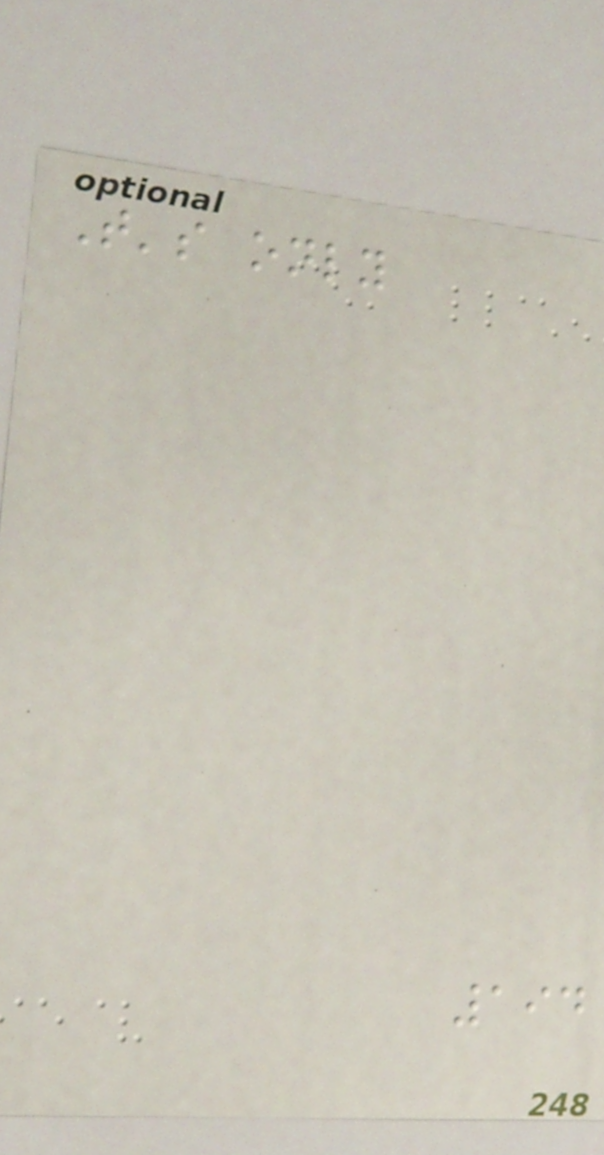That's only
194
